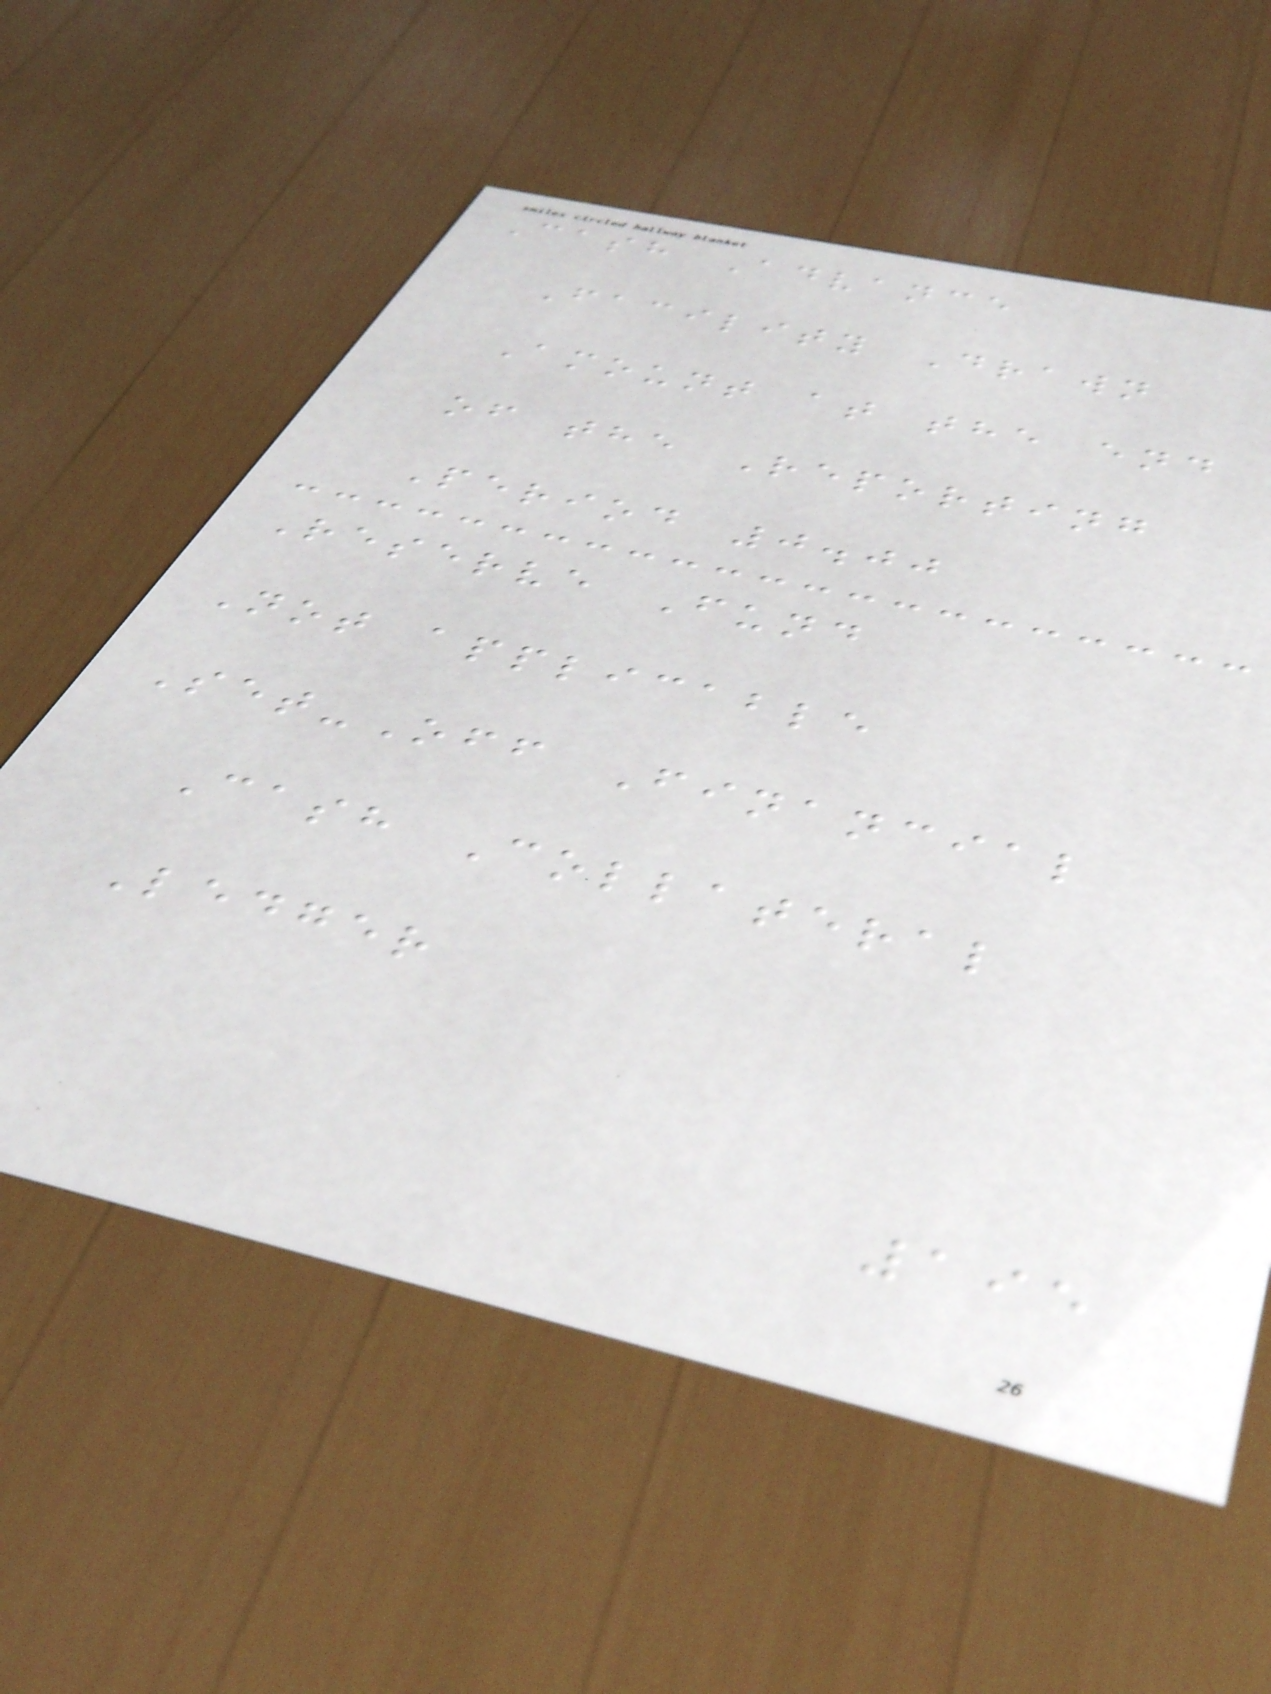Cash Advance
Facility Drawn
Amount at the end
of the Reporting
Period 0.00
Reserve Fund
Not applicable
Set-Off Financial
Cash Collateral
Ledger
195
